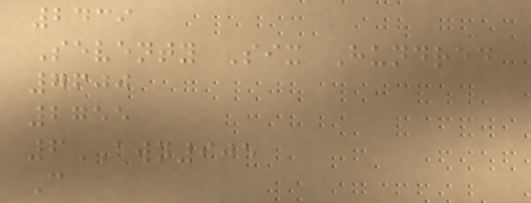2439
Seventy Six Hundred
7600
2755
6AWN905
C
